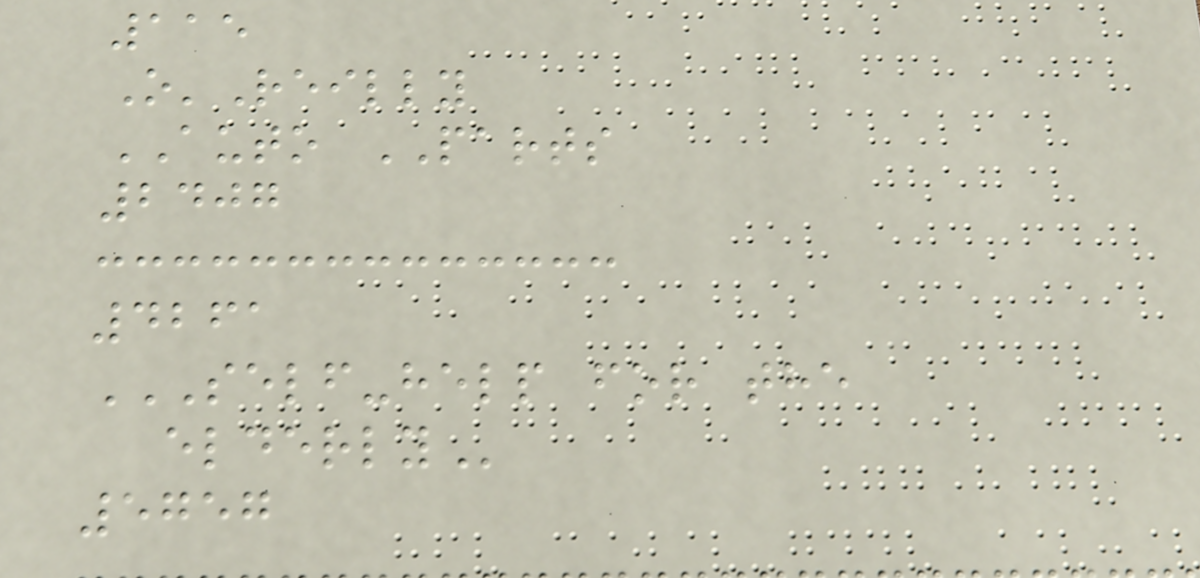115
O'Reilly
AUTO PARTS
2407
4261
SELF-HELP FOR THE
ELDERLY
5757
